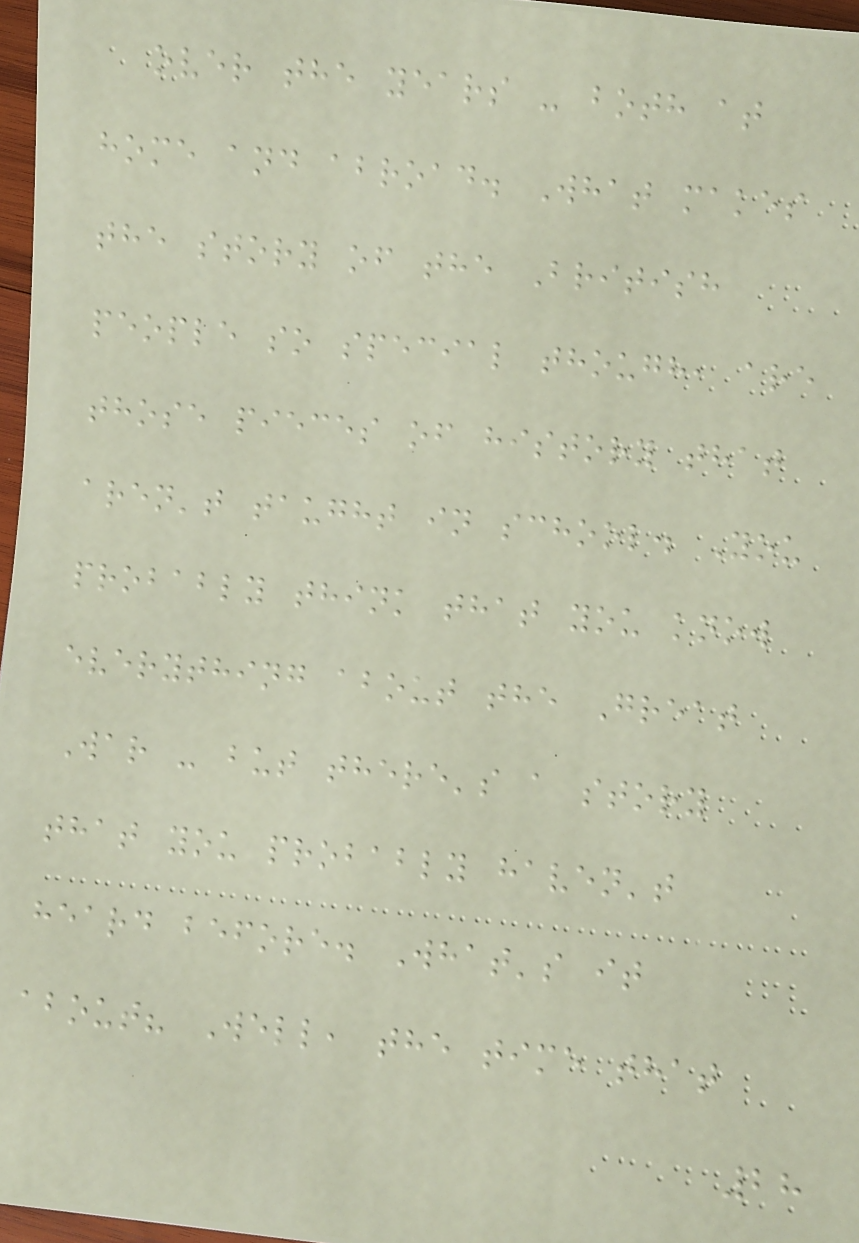over the years - both at
home and abroad. What makes
the story of the British
people so special though, are
those pieces of history that
aren't taught in school. You
probably think that you know
everything about the Great
War - but there's a story
that you probably haven't
heard before. What's it
about? Well, the time that
28
